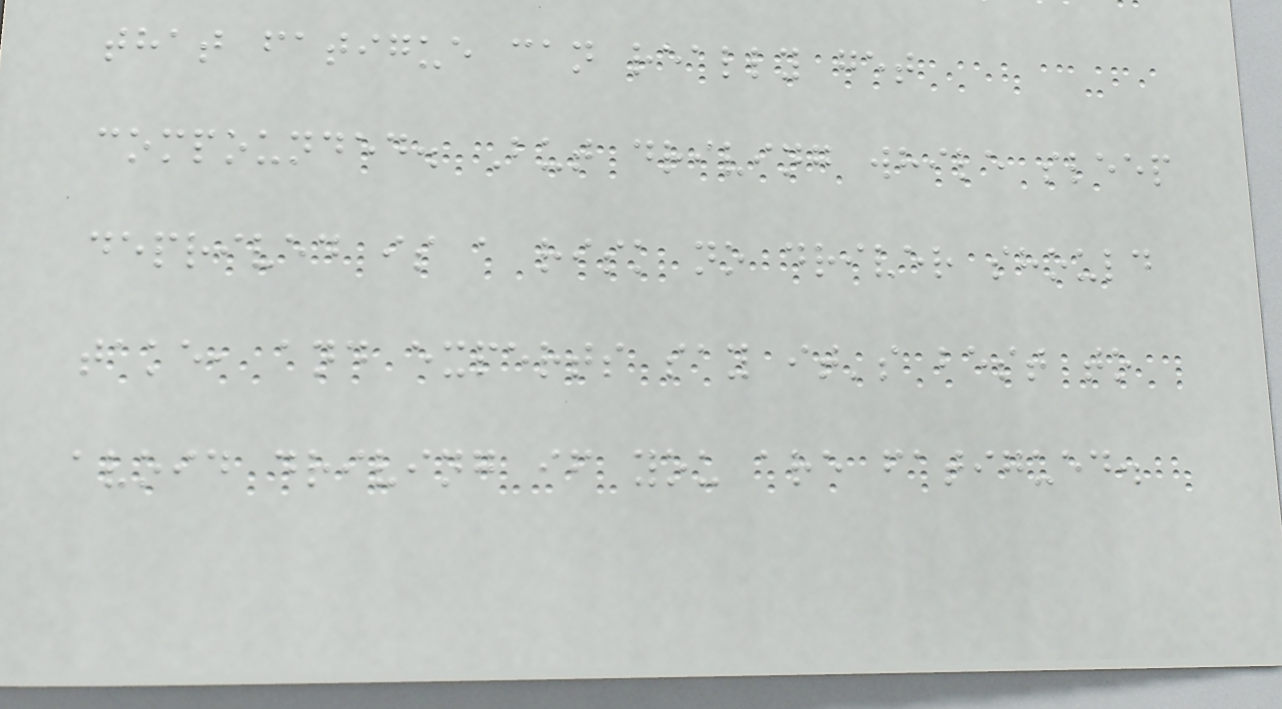that fatigue can really get
compounded. But driving while sleep
deprived is a risk no driver should
take, and experts say it's best to
avoid driving if you are fatigued.
